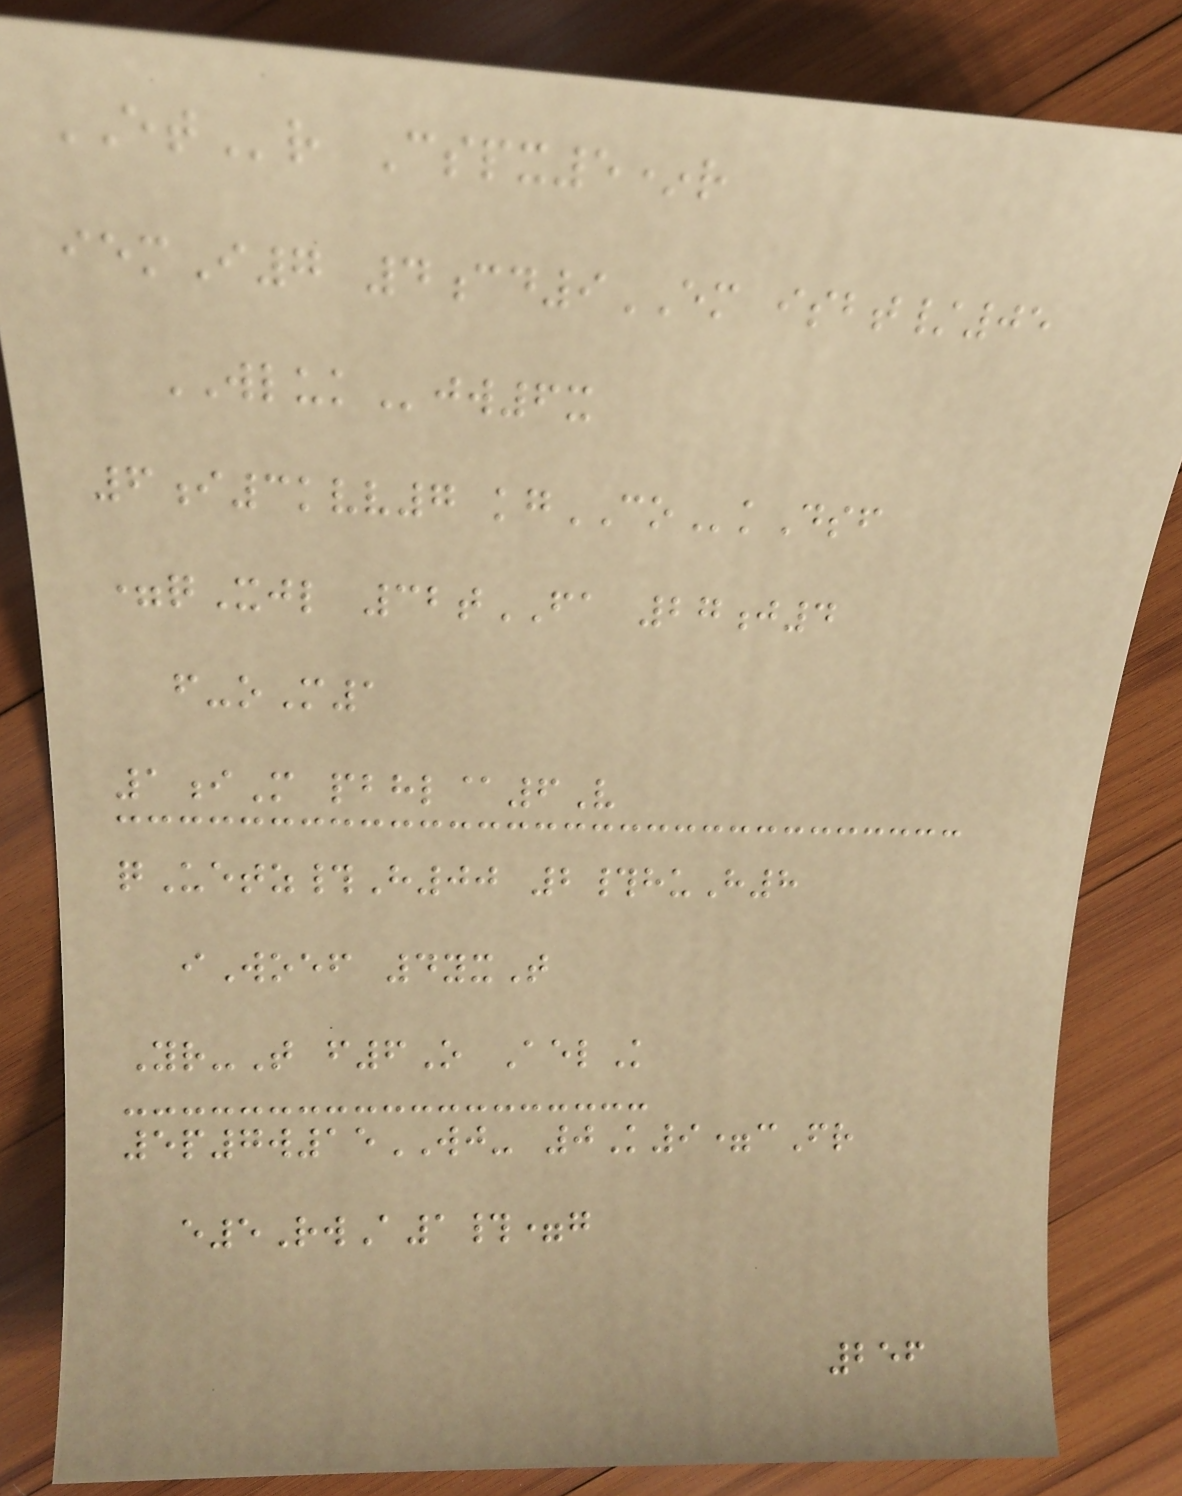ETr Cspx5*r
iemI7 4cd9EM isbt/05
WLUKjw6x
6i3kvv7 kgCOkDsf
=qXjl 32tFA 27j4
f-oM1
1iM pbhl@6V
qUetz#H00 2#huH8
iWoef 4yxT
Yr-T f6O AelK
5p7w15WJ- 0K9=cFr
e5RwA1#=g
256
